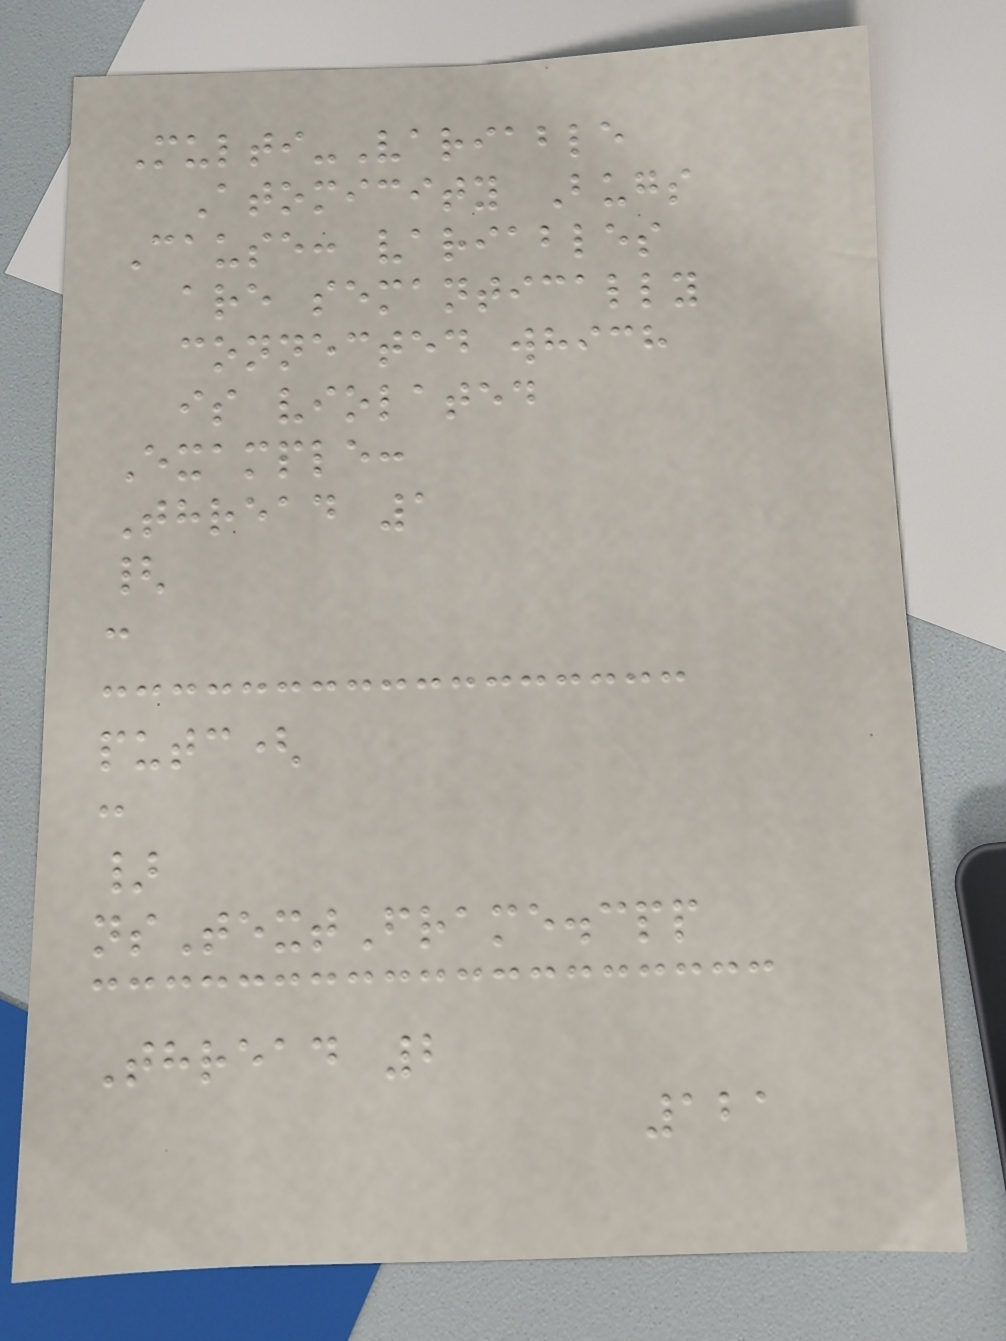Multi-Variable
Atomicity Bugs
Cause: variables
are semantically
connected which
is violated
Example:
Thread 1
{
:
putc(
:
}
nsTextFrame.cpp
Thread 2
121
